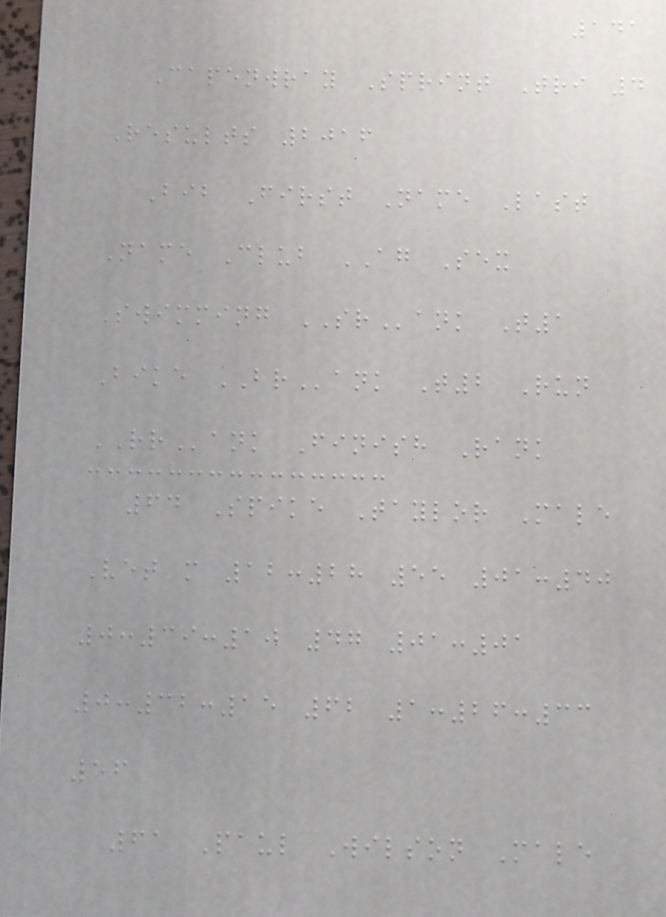141
Capenwray Sprint Tri 4
Results 2016
Bib First Name Last
Name Club AG Sex
Swimming SRank T1
Bike BRank T2 Run
RRank Finish Rank
64 Spike Taylor Male
Vet m 12:28 55 01:40
0:39:10 47 01:01
0:32:15 62 1:26:33
56
61 Paul Wilson Male
